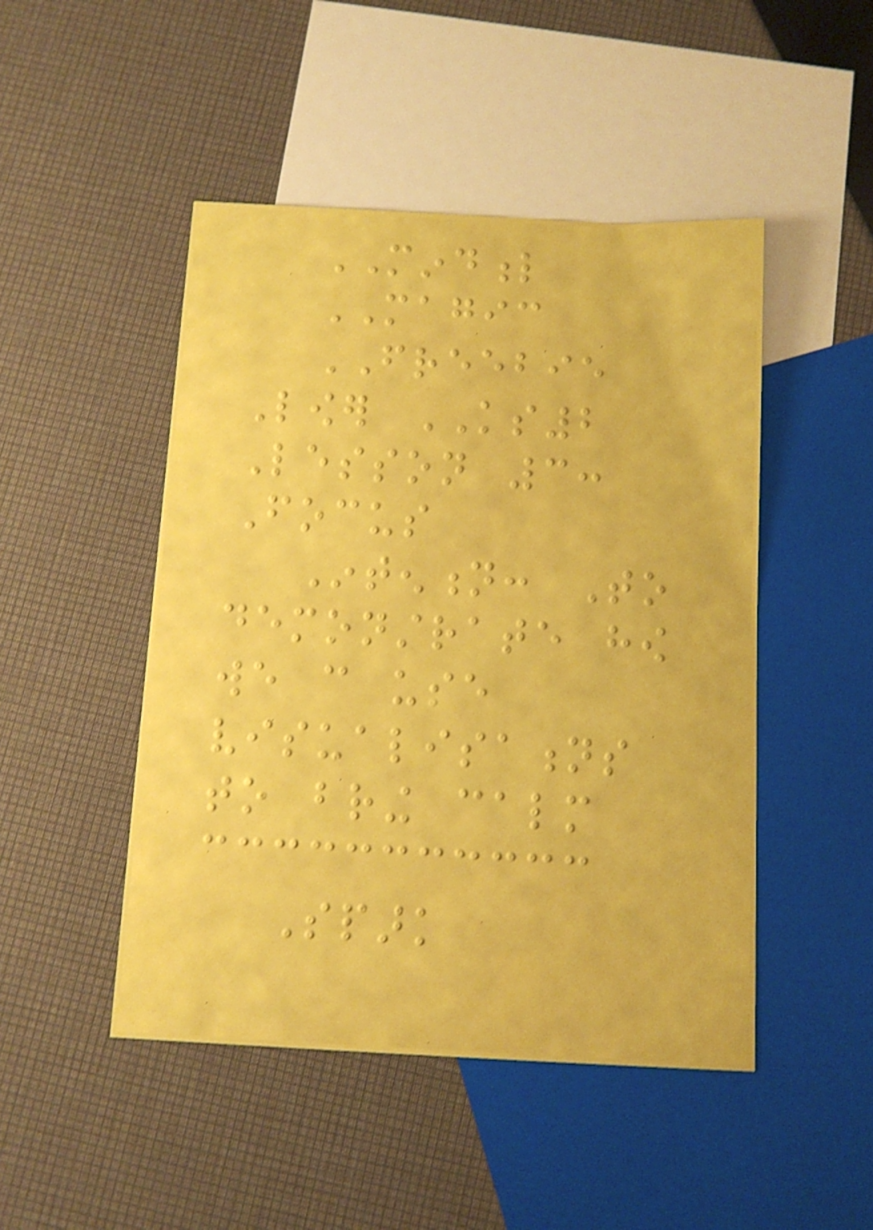MINDFUL
MAGIC
FREEBIE
Lower KS2
Lesson 3:
Focus
Intention: To
demonstrate how
we can use
visualisations
to bring calm
Spark
